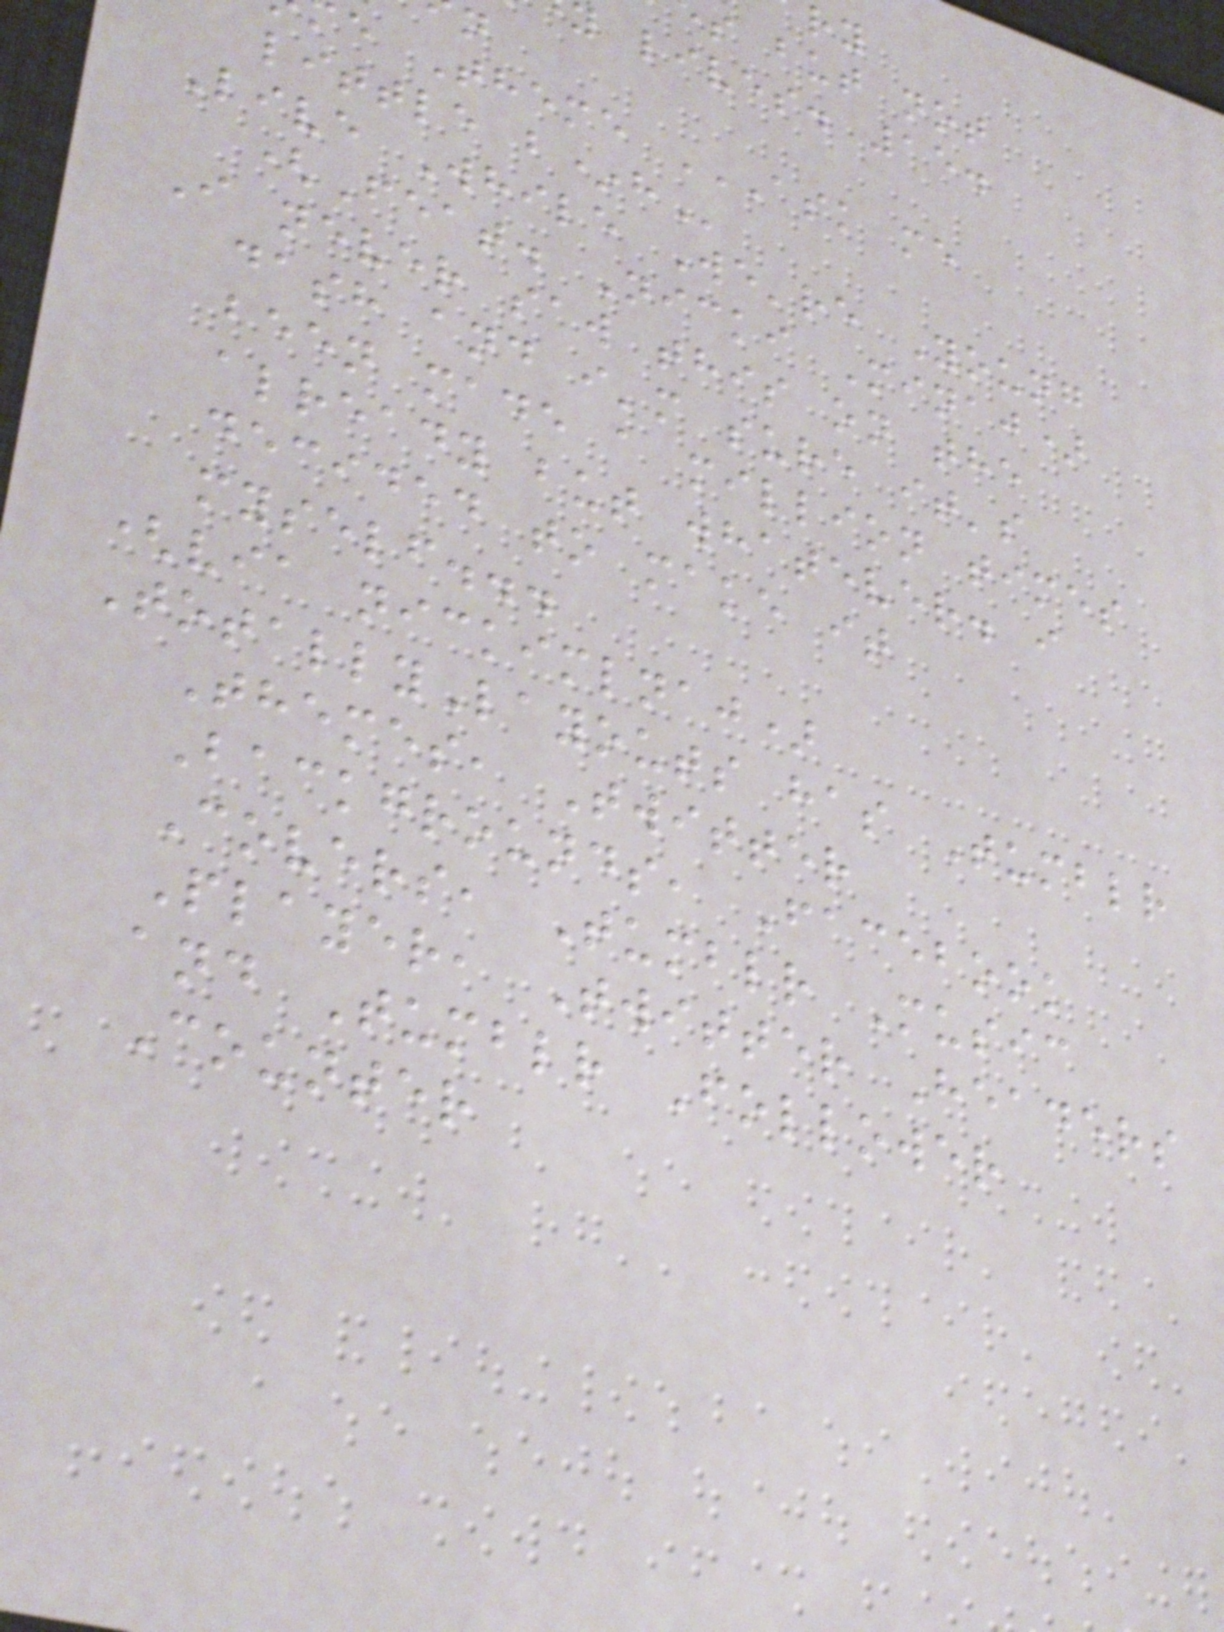s but not
y lives. 15.
little
Live While We're Young
(Feat. Nicki Minaj)
I never saw this on the
dash and i'm sure it's
been made a million times
already but whatever. i
decided to make it
myself...
(via nickimlnaj)
TotallyLayouts has Tumblr
Themes, Twitter
Backgrounds, Facebook
Covers, Tumblr Music
Player, Twitter Headers
and Tumblr Follower
Counter
